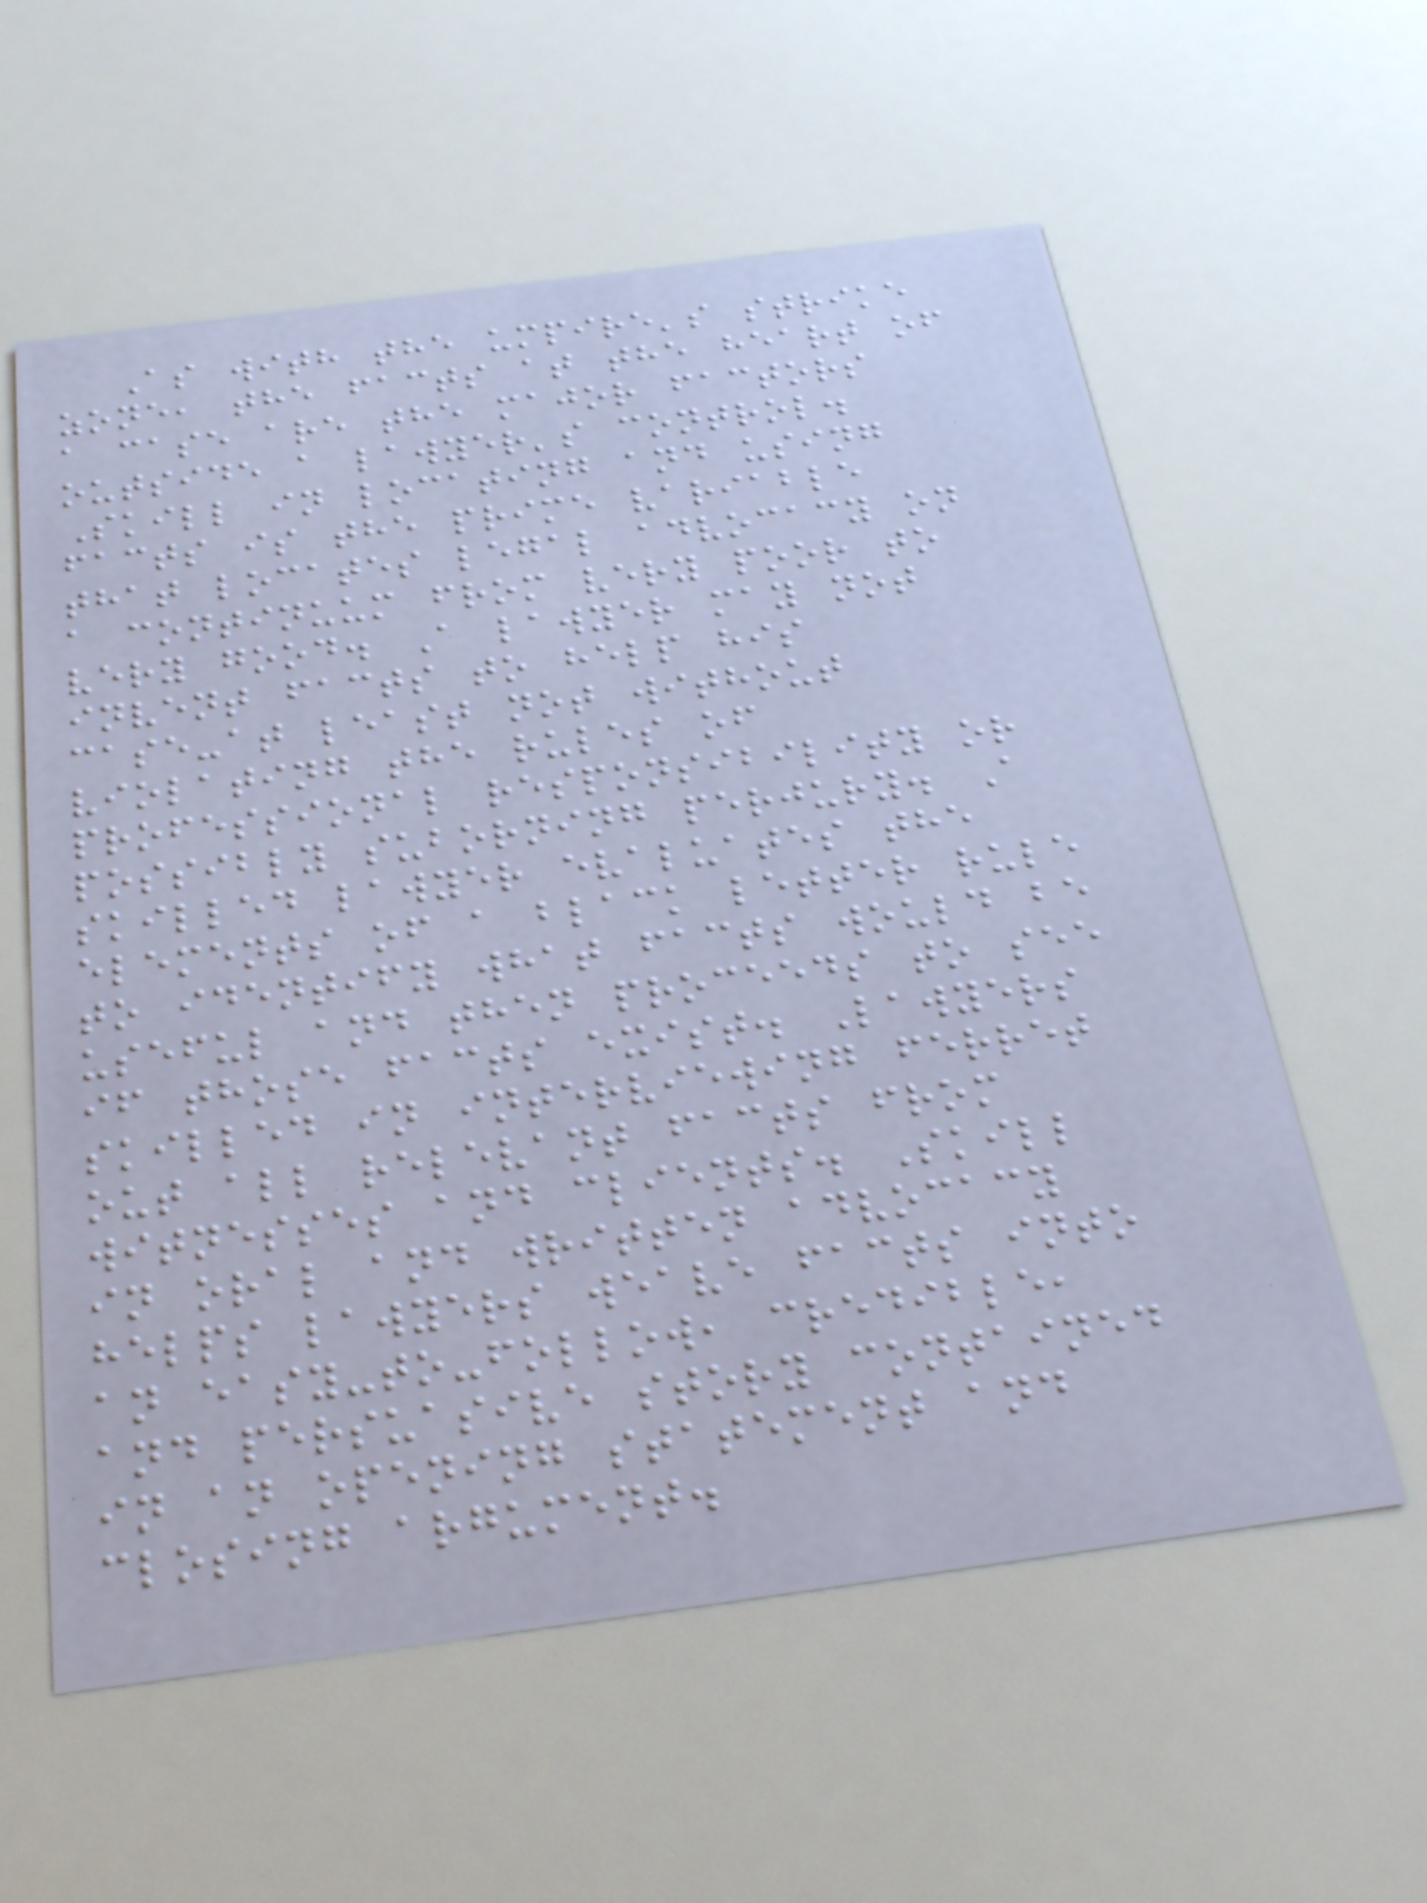As with the umpire's strike
zone, the facts at the heart of
a case are the major factors
outside a lawyer's control.
Skill in locating and using
facts is the prime variable
that locates legal advocacy on
a continuum from very poor to
very good. A lawyer may not
invent facts to help his
case-at least not without
violating the rules of
professional responsibility or
possibly suborning perjury. A
skilled lawyer evaluates the
elements of a black letter rule
to identify what facts would be
useful and then proceeds to see
if those facts exist. Lawyers
skilled in interviewing ferret
out all relevant facts from
witnesses and clients. Skill
in oral and written advocacy
helps lawyers weave facts into
an easy-to-follow, credible,
and persuasive story contained
in an opening statement and
closing argument.
